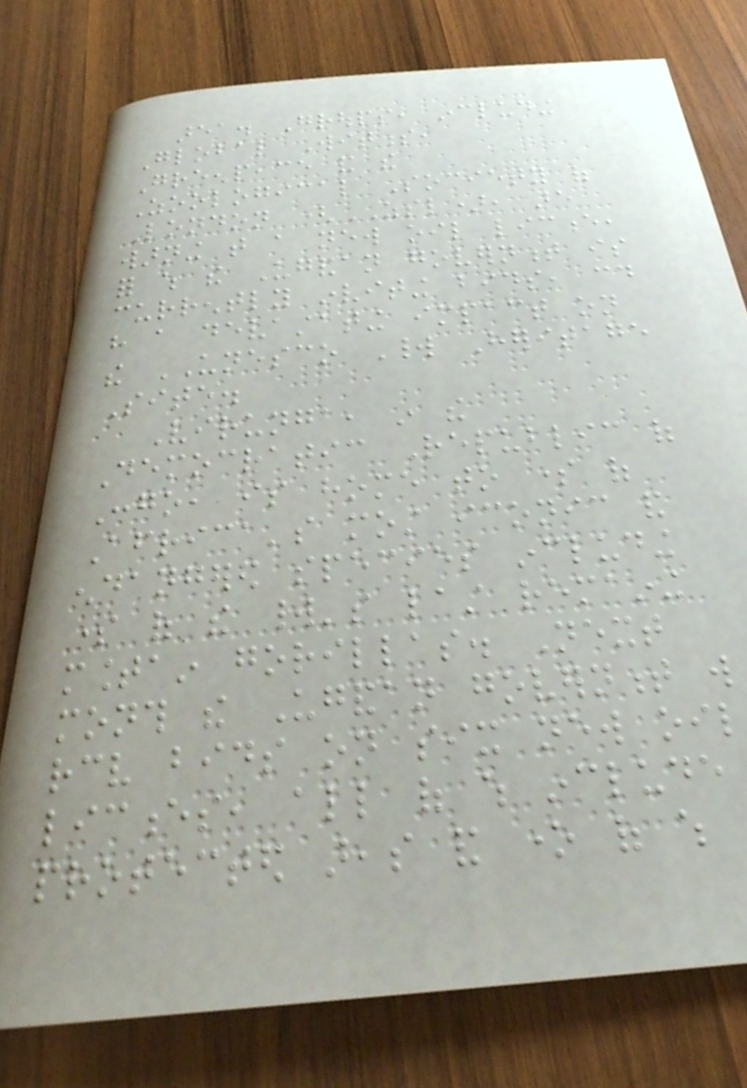area. Groups, including
Global Witness,
Greenpeace and the
Zoological Society of
London (ZSL), are
warning that a new oil licence,
for which the Ugandan government is
currently inviting bids, could
have a devastating impact on
the UNESCO World Heritage
Site.
Virunga, in the
Democratic Republic of
Congo, is home to some of
Africa's most iconic and
endangered species including
some of the world's last remaining
mountain gorillas. Next
month the Ugandan government will
receive bids on six new oil
licences, all of which include
protected areas and one of which
